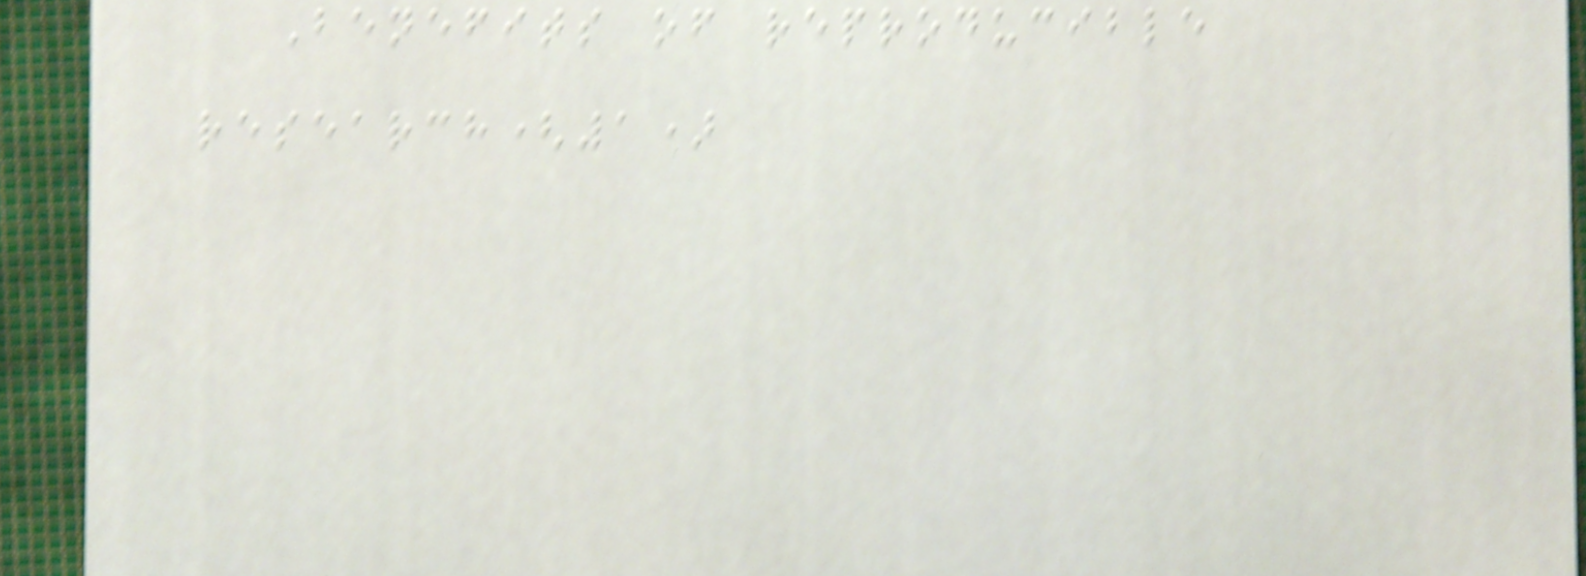Benefits of reproducible
research(1)
